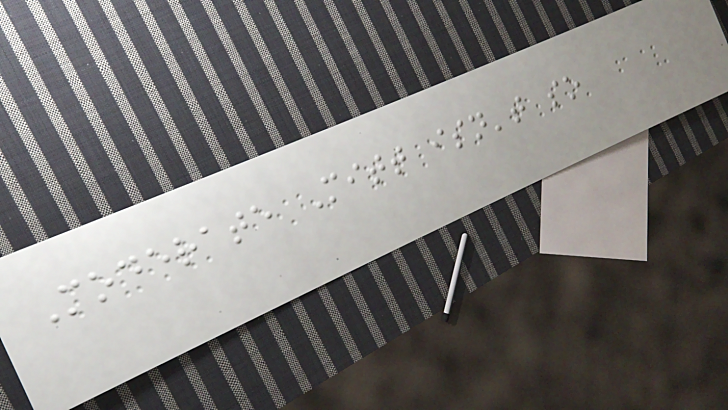Moderate Mitt isn't so
